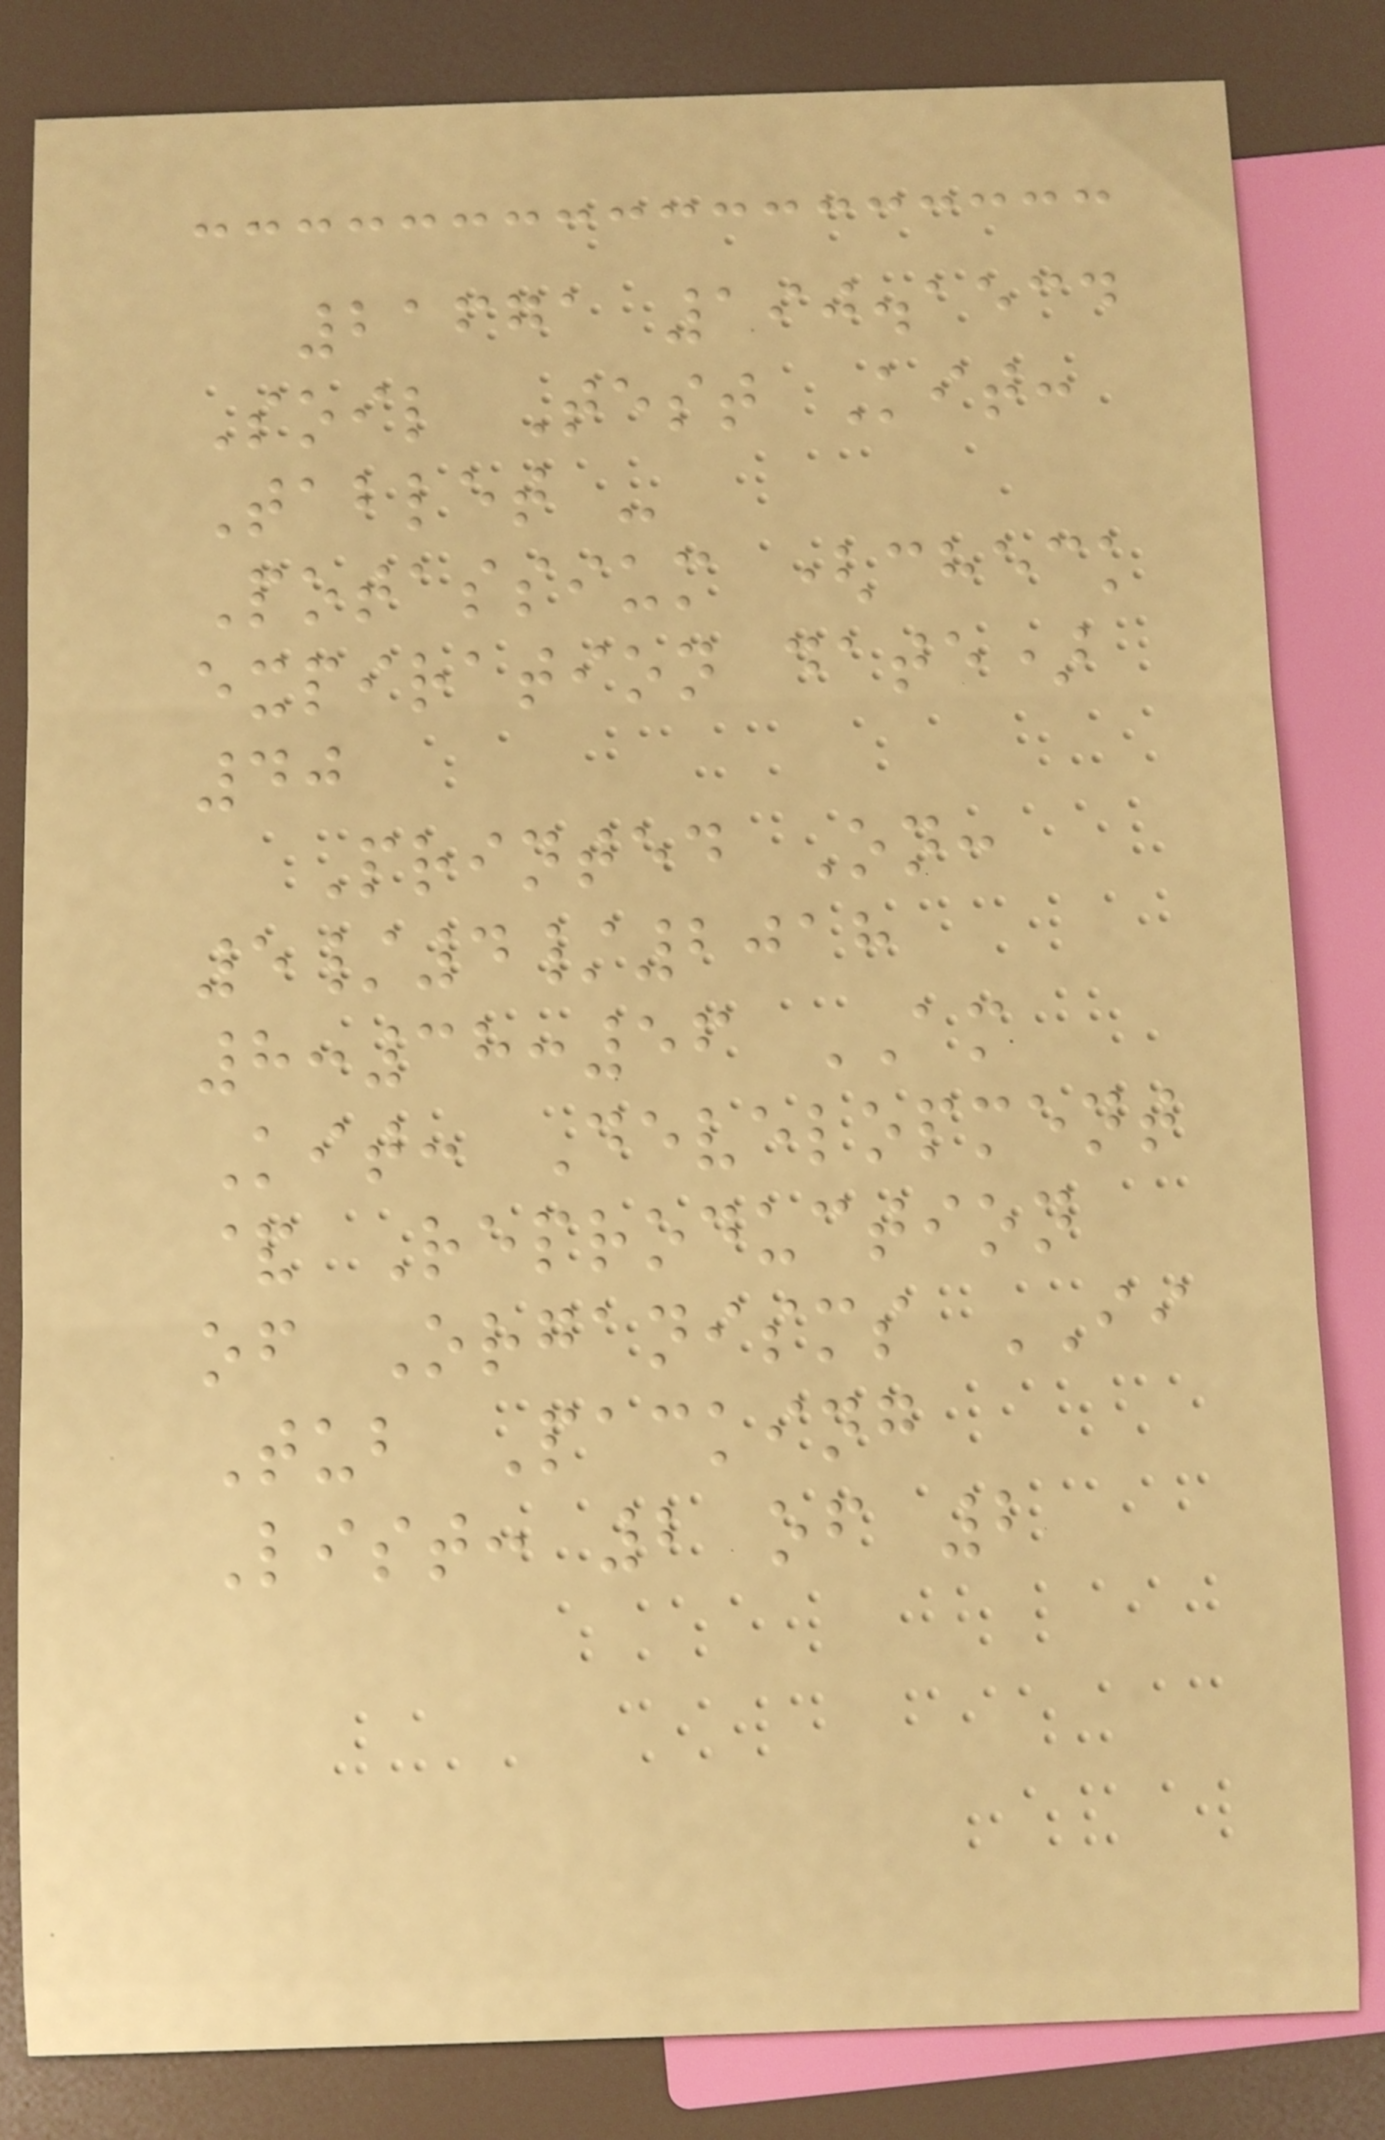21671 190.1534
Soil Test Kit:
Tablet -
Potassium (check
expiration date)
40
Printed On:
5/4/2018
8:38:56 AM
Kit: Development
& Reproduction
of Organisms II
Tub Packing
List: 2 of 2
